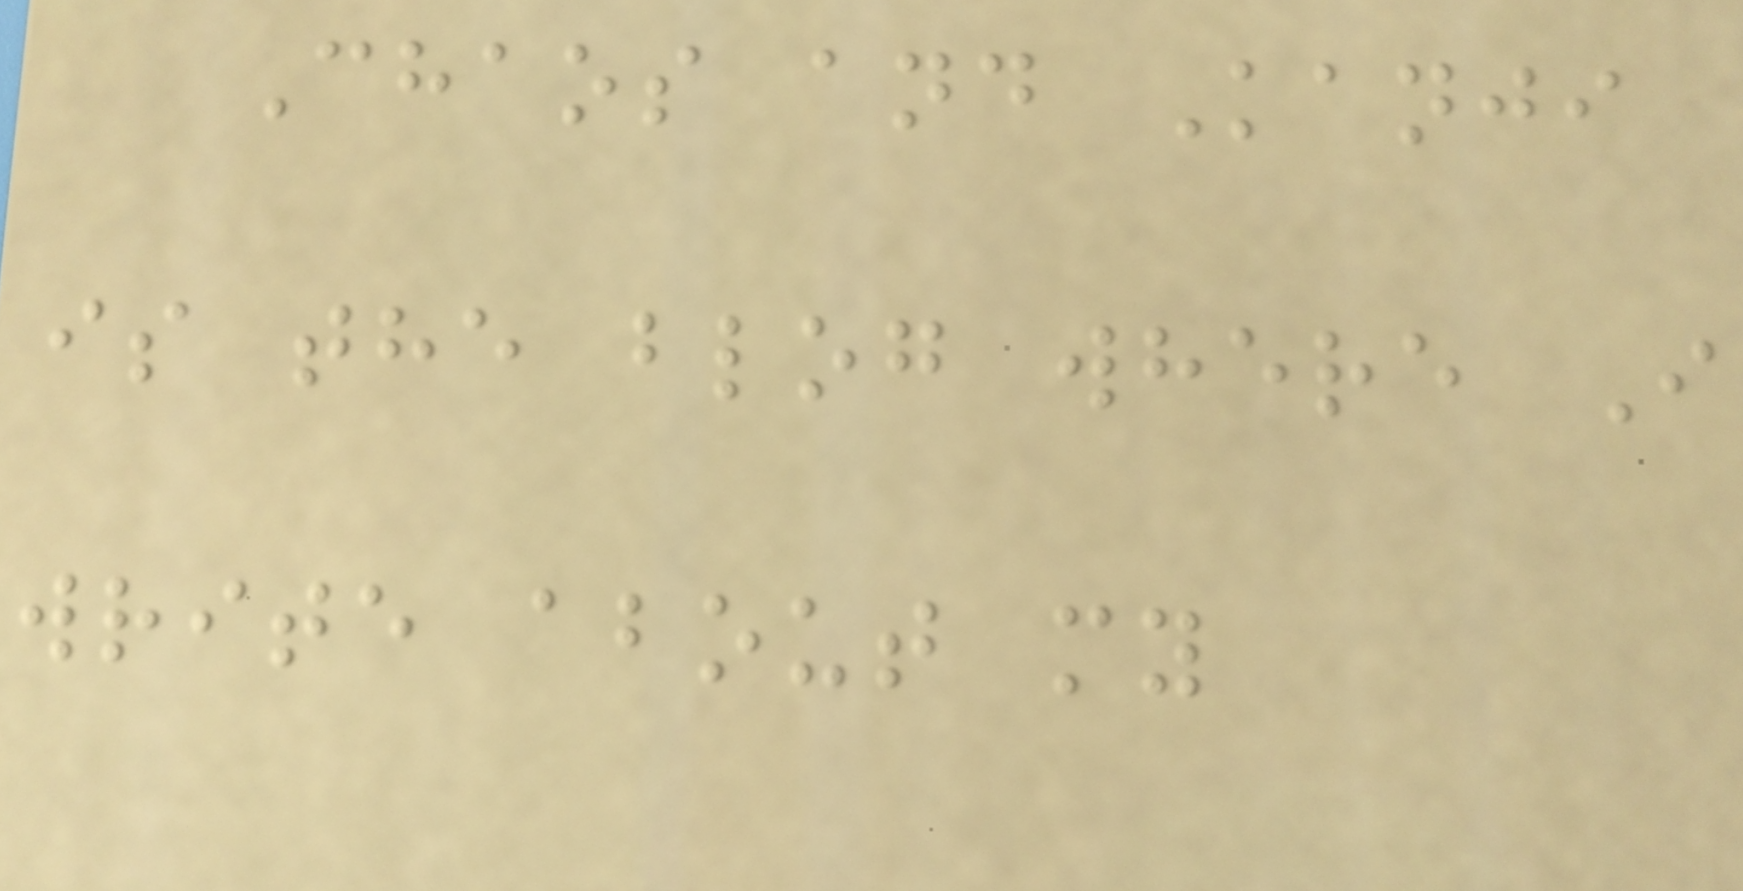Chaos and Kanji
is the blog where I
write about my
